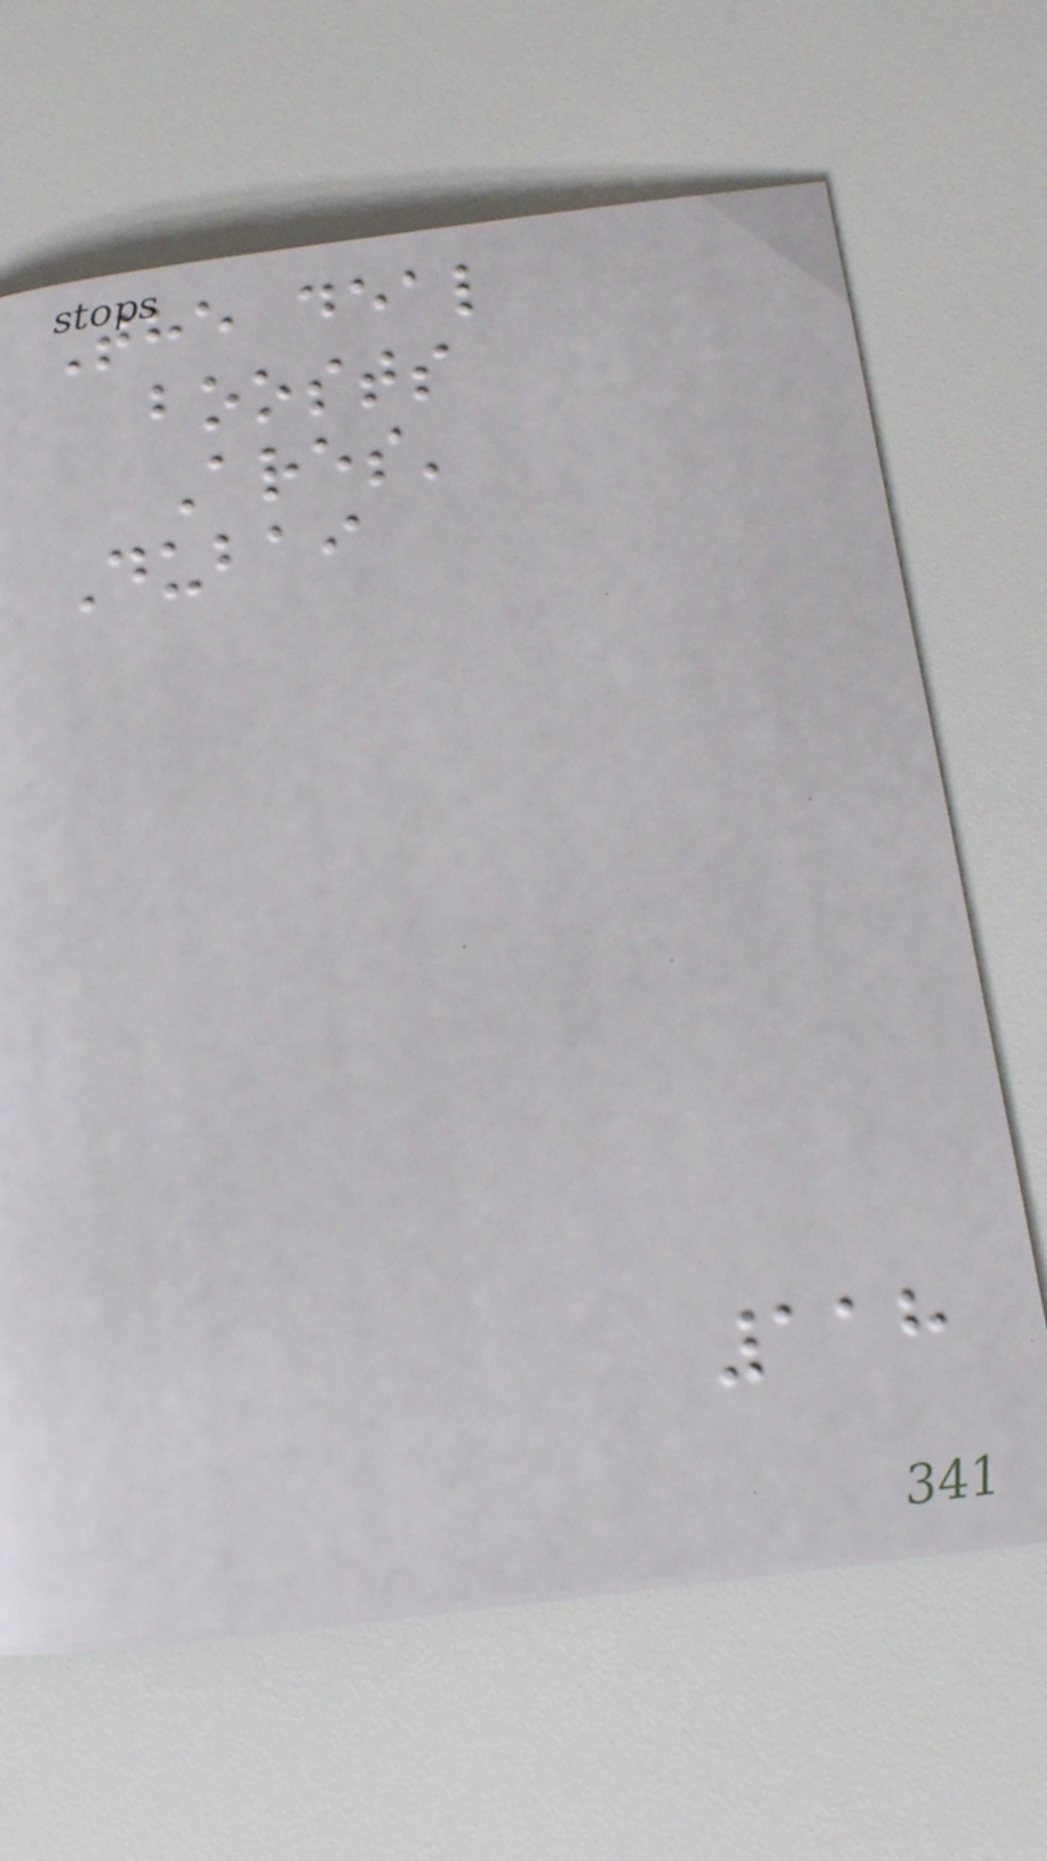The deal
boosts
Ares'
Dubai
118
